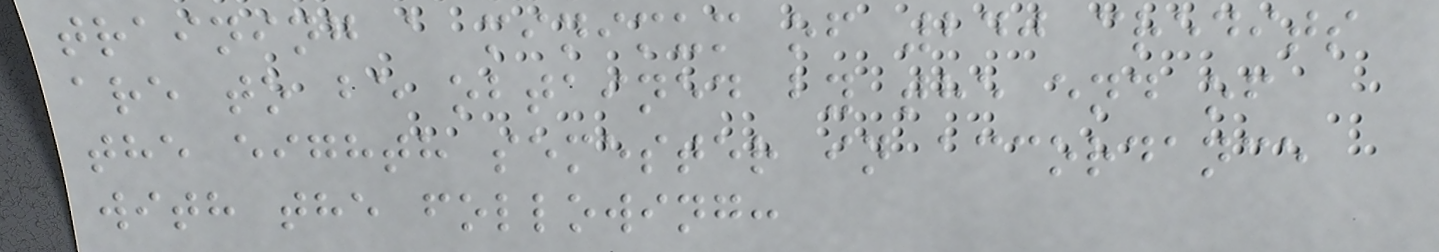training a minimum of 240 credits
are to be obtained by the end of
the eighth semester in accordance
with the following:
